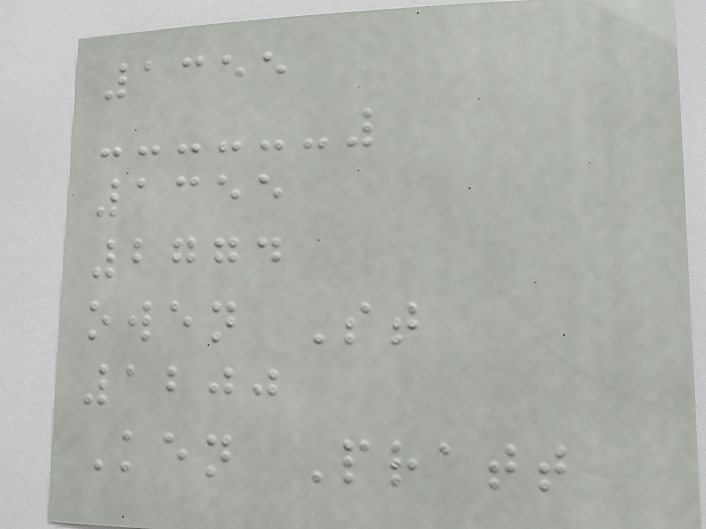1355
1355
2774
owen St
1200
Ken Pratt
